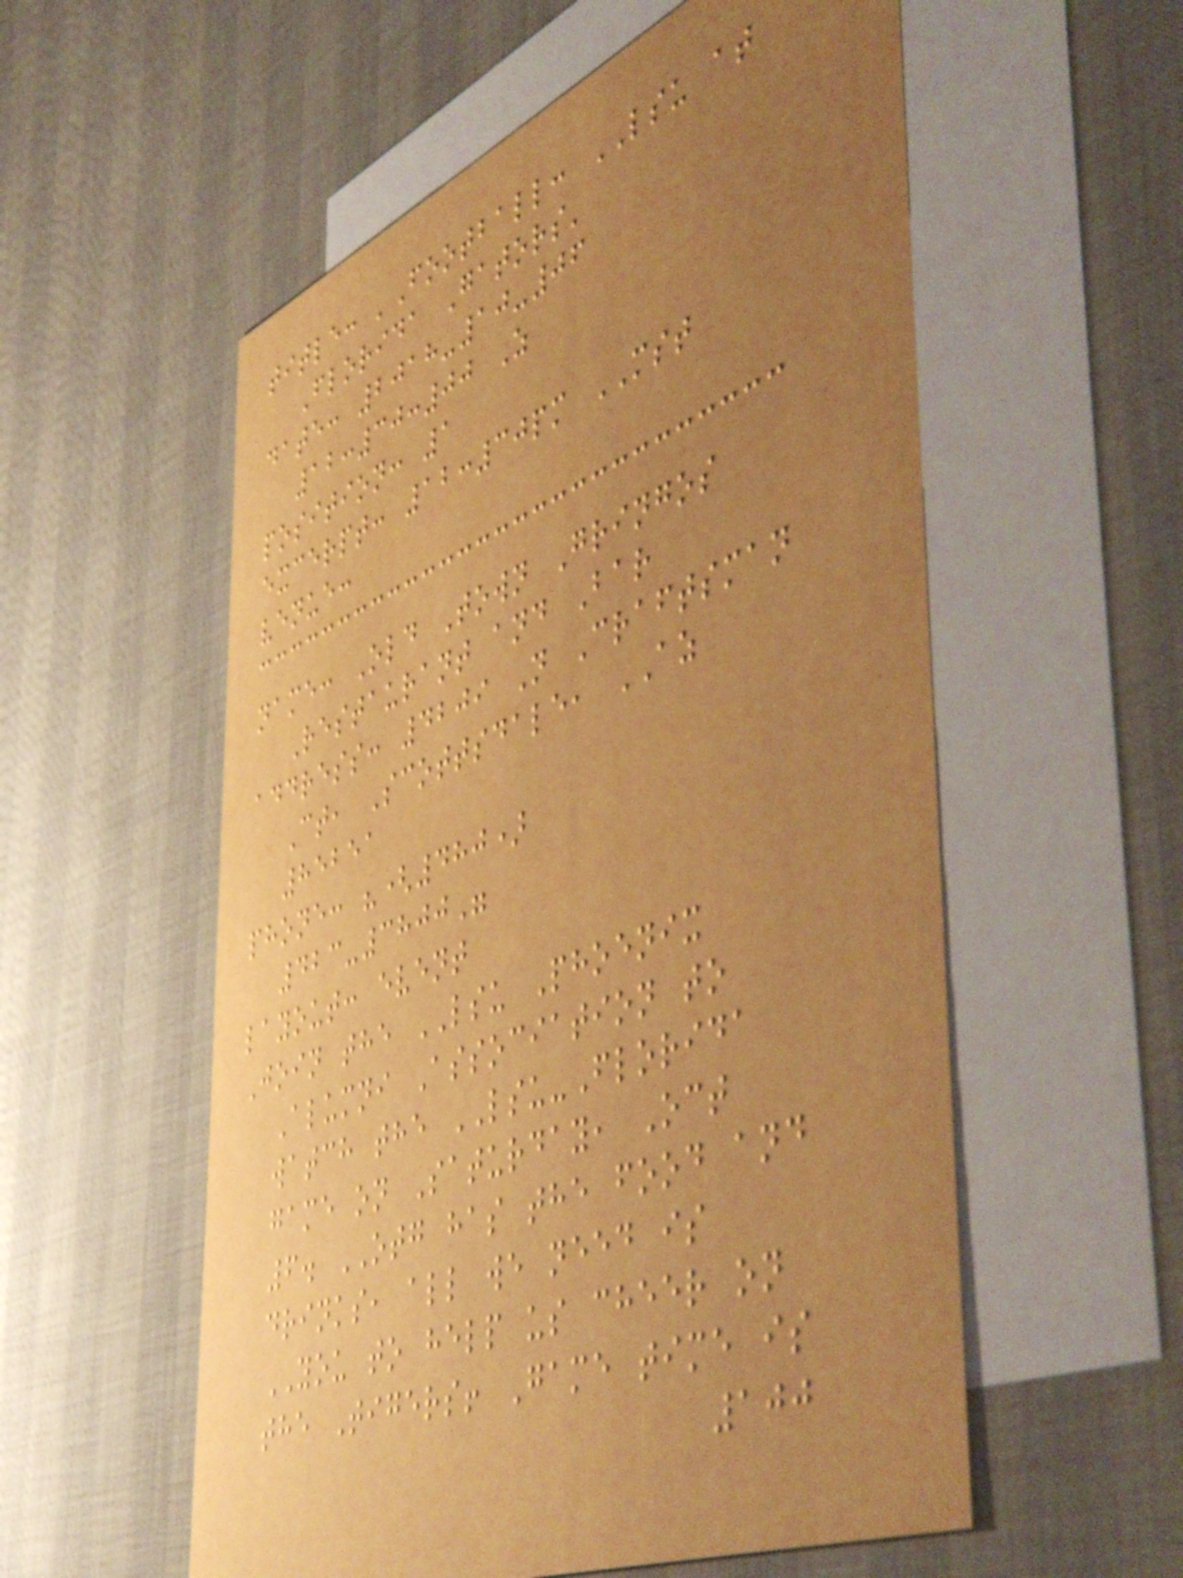title: 'Football: LSU at
Florida Gators'
date: 2018-10-06
12:30:00 Z
position: 1
excerpt: 12:30pm MST
venue:
name: Old Town Gringos
Restaurant and Bar
address: 4209 N Craftsman
Ct, Scottsdale, AZ
85251
phone: "(480)
423-3800"
layout: event
Join the LSU Phoenix
Alumni Association to
watch the LSU-Florida
game on Saturday, Oct
6. OTG has the food and
drinks, all we need is
YOU to help us cheer on
the Tigers! Game time is
100
